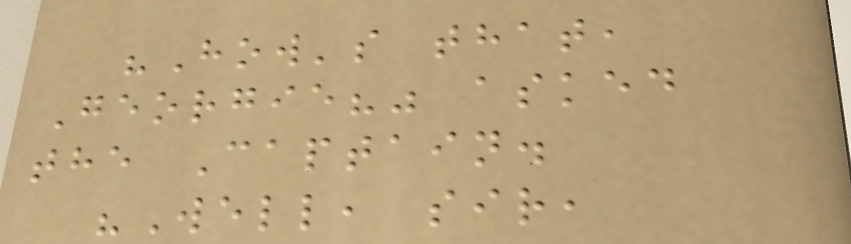"How's that,
Georgie?" asked
the Captain.
"Well, sir,
